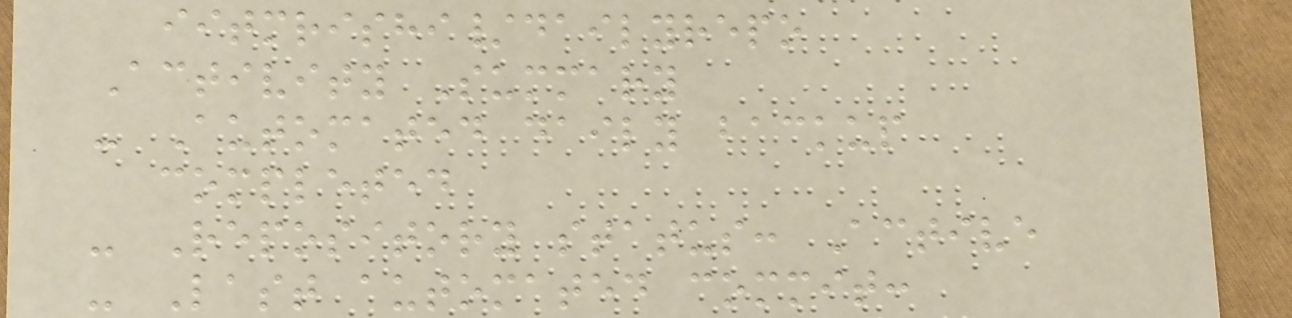iitmrishi/dailyrepo
Activity Summary
- Automated daily backup
completed
- Repository status: Active
- Last automated commit:
